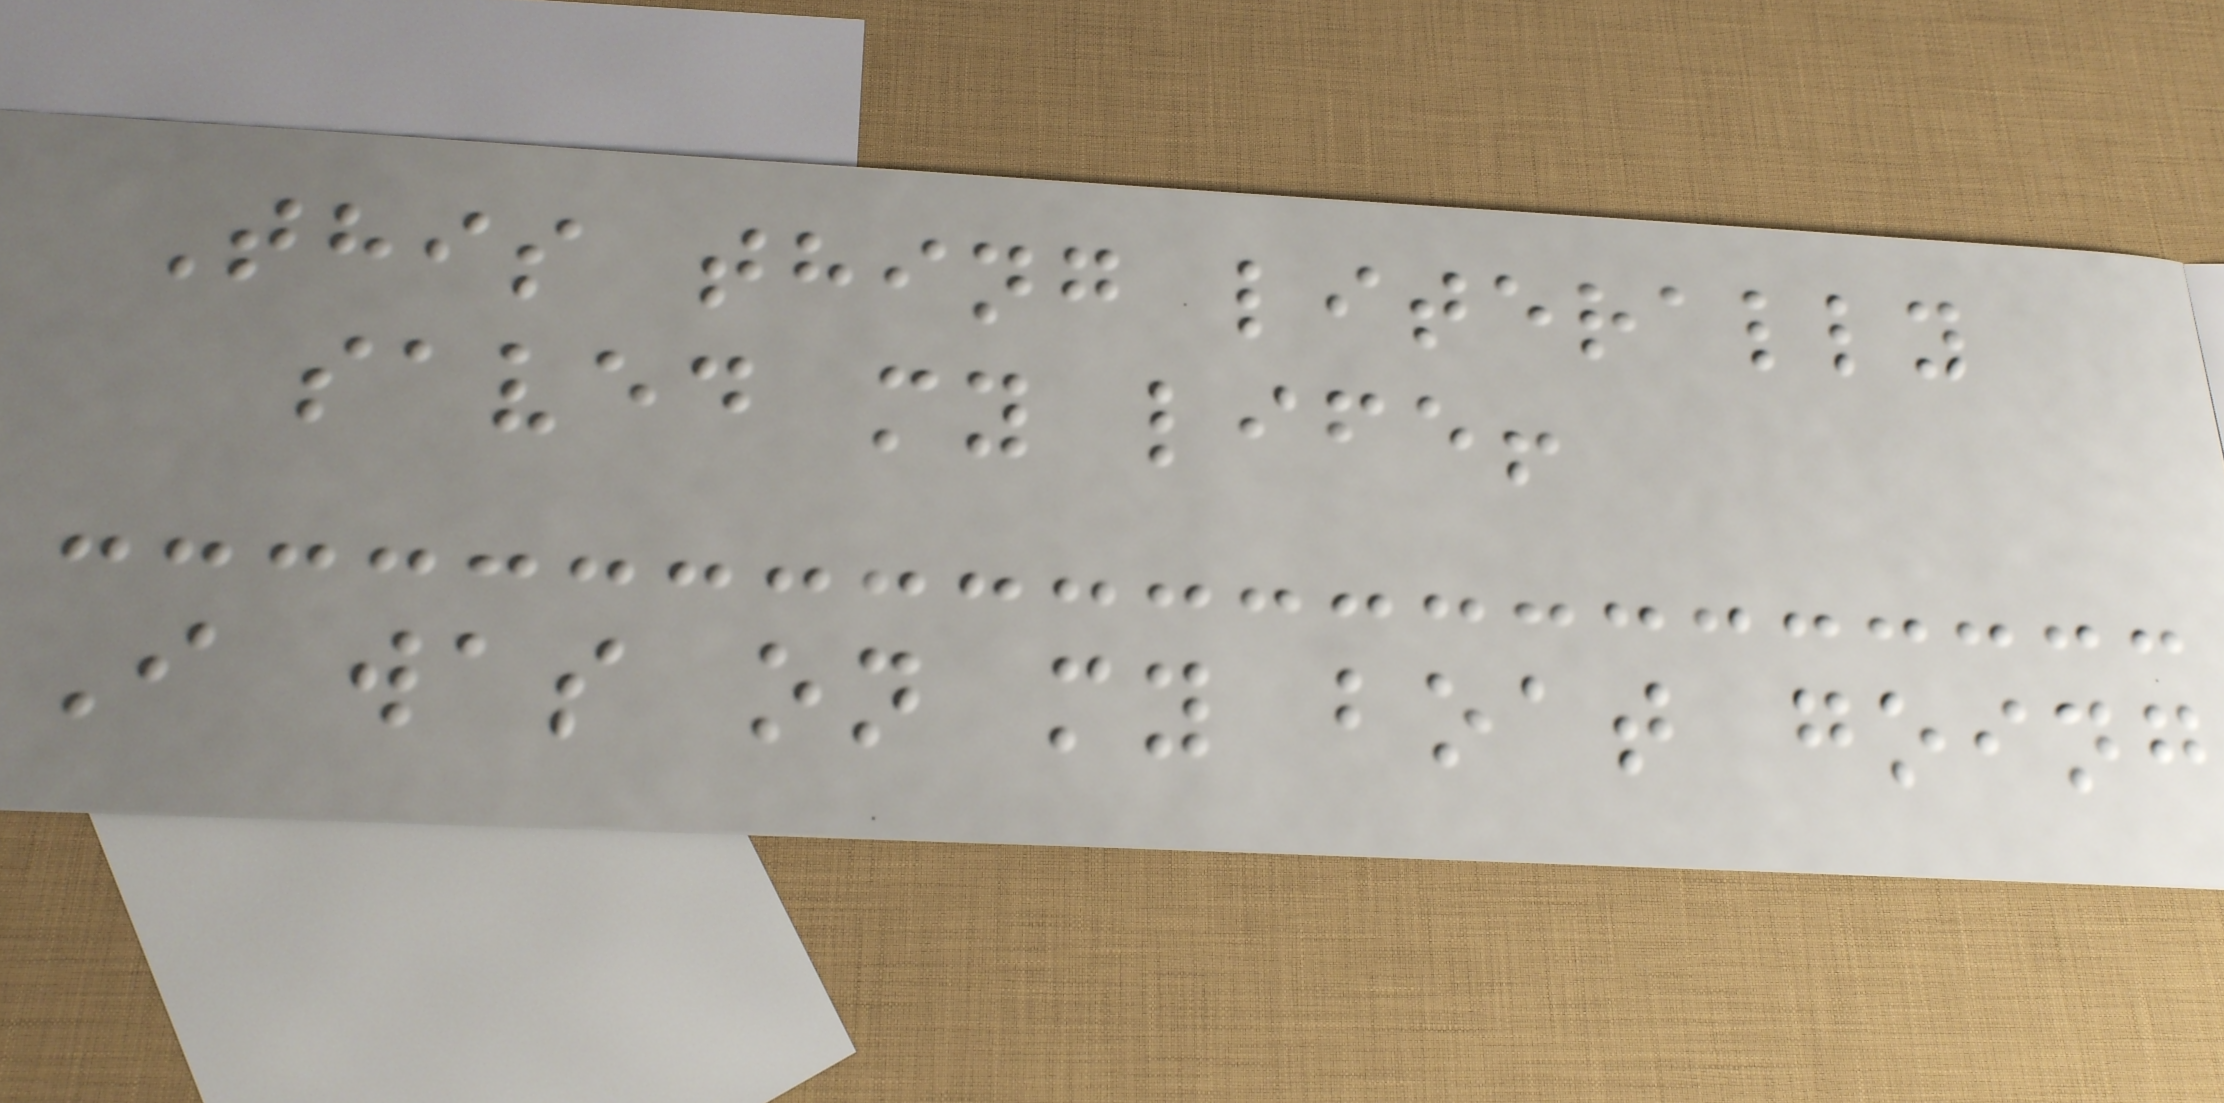This thing literally
saved my life!
I was on my boat going
